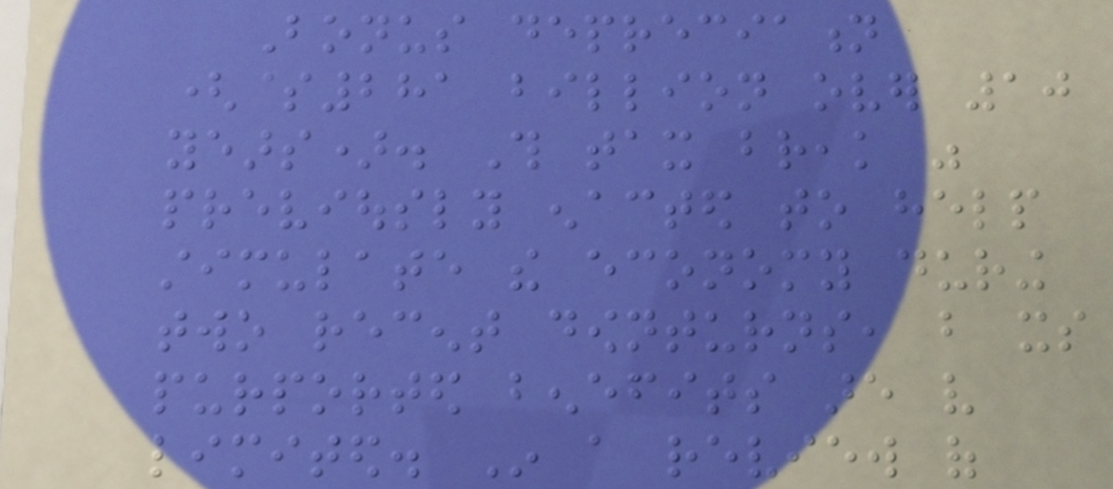Bonus depreciation
($281 billion over 10
years). This tax break was
previously enacted to help
stimulate the economy during
two recent downturns, but its
purported benefits are very
limited. In a review of
